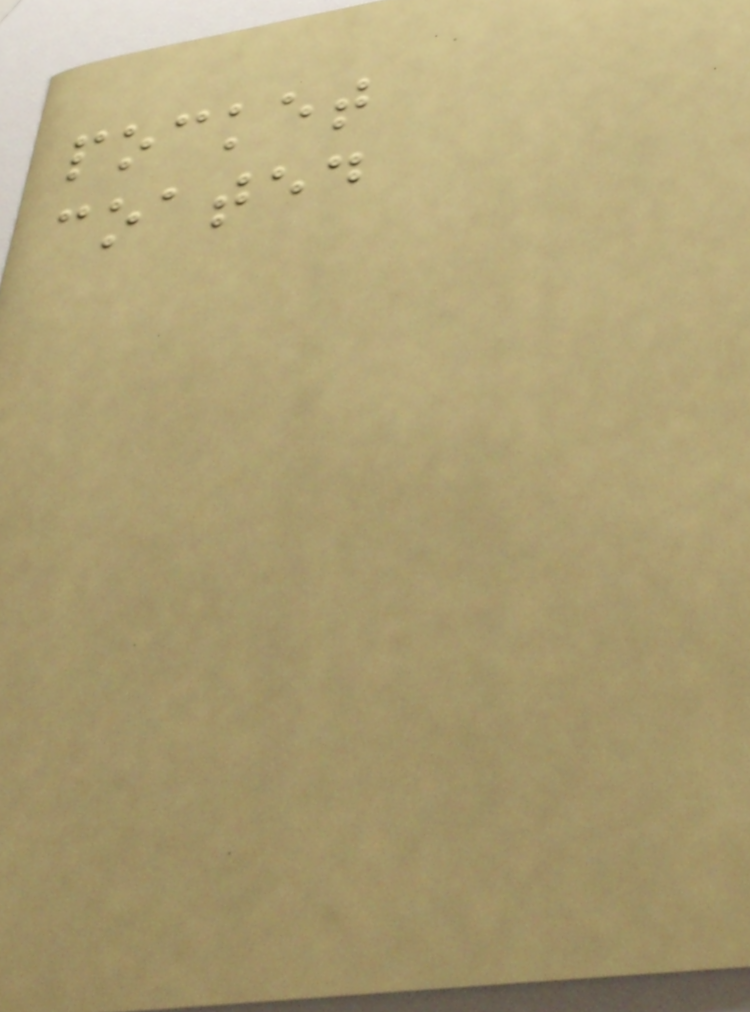pocket
coated
